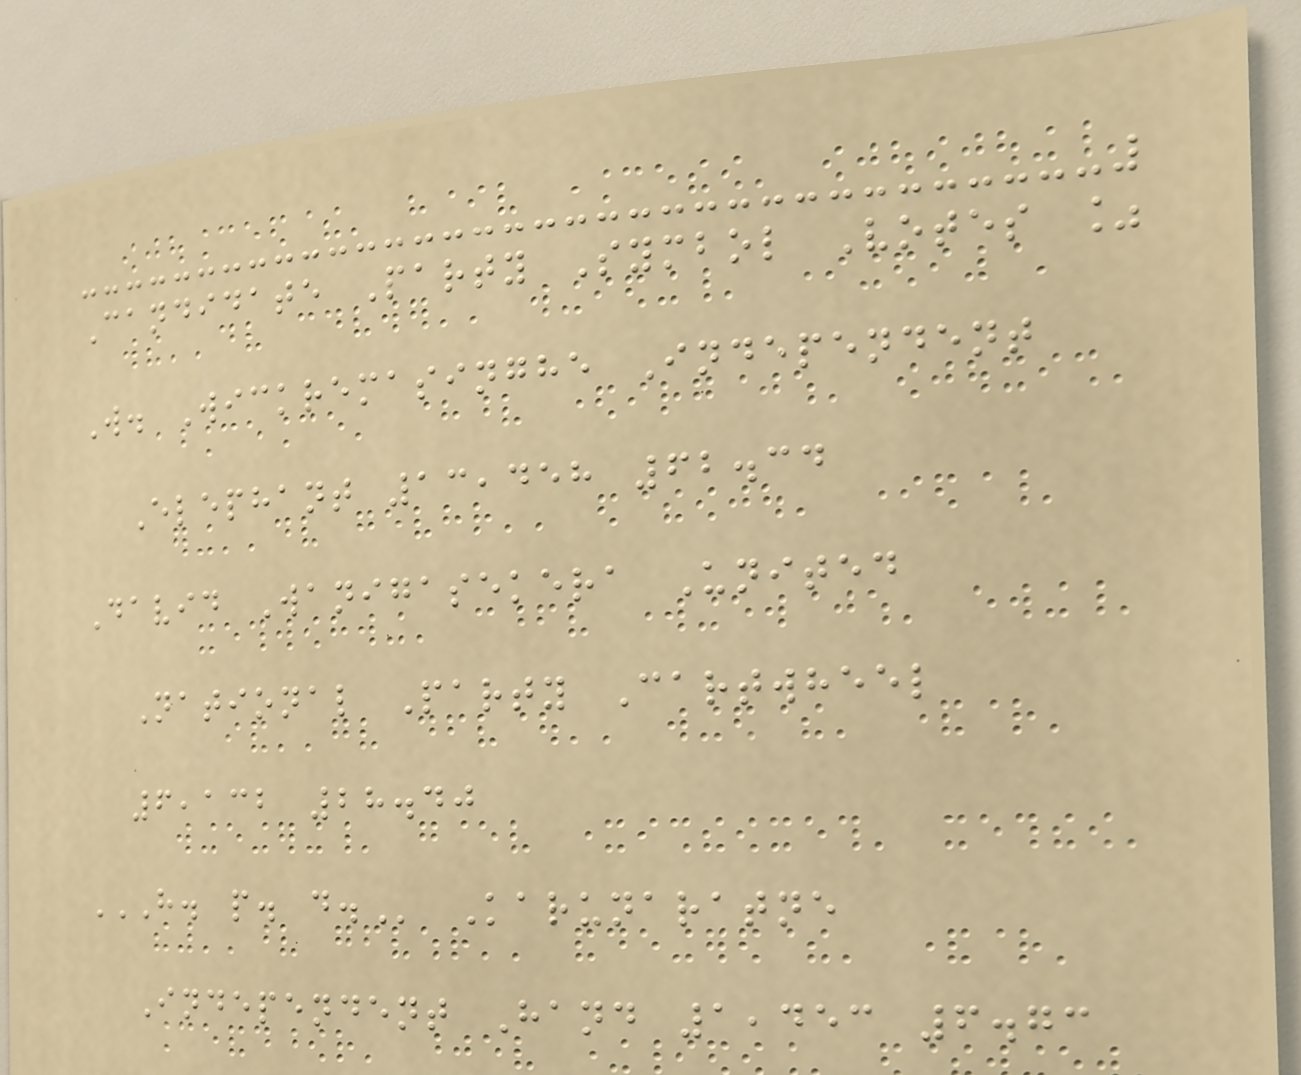Candidate Party Symbol Votes %
W. Wickremasinghe Independent
Elephant 13,458 62.34
David Wanigasekera United
National Party Cartwheel
6,132 28.40
H. P. D. Karunaratne
Independent Hand 1,453 6.73
